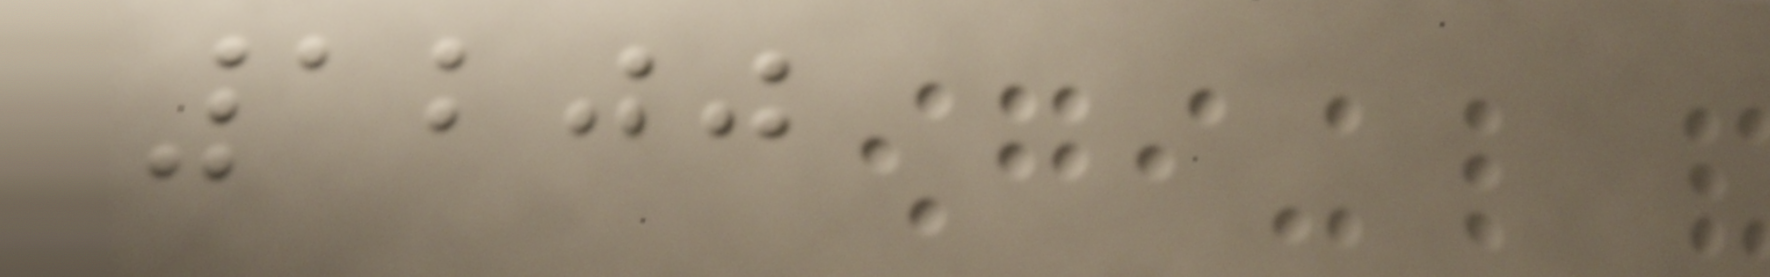1200
